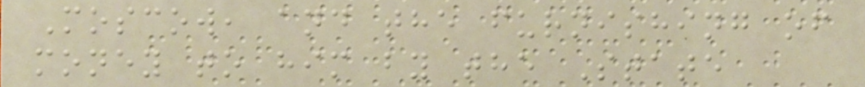Moscow, and the furnishing of
money to him by the State
